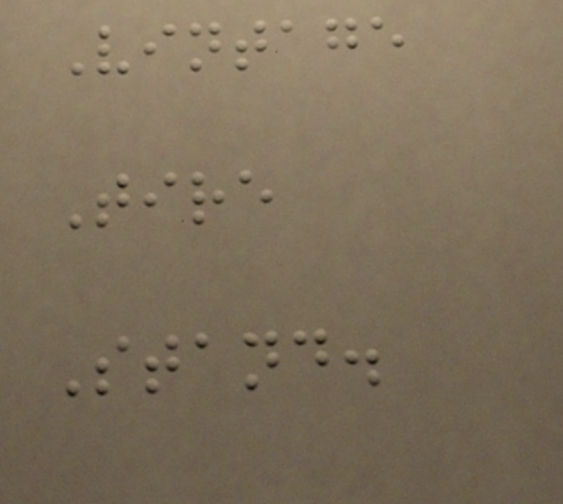Vintage
Tire
Stand.
